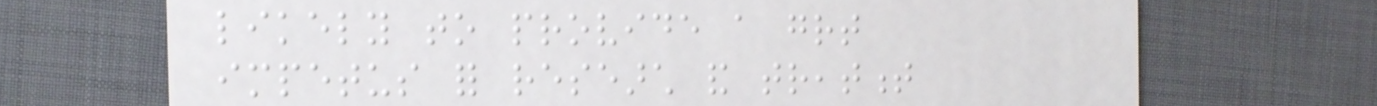likely to provide a great
impetus for research and treatment
